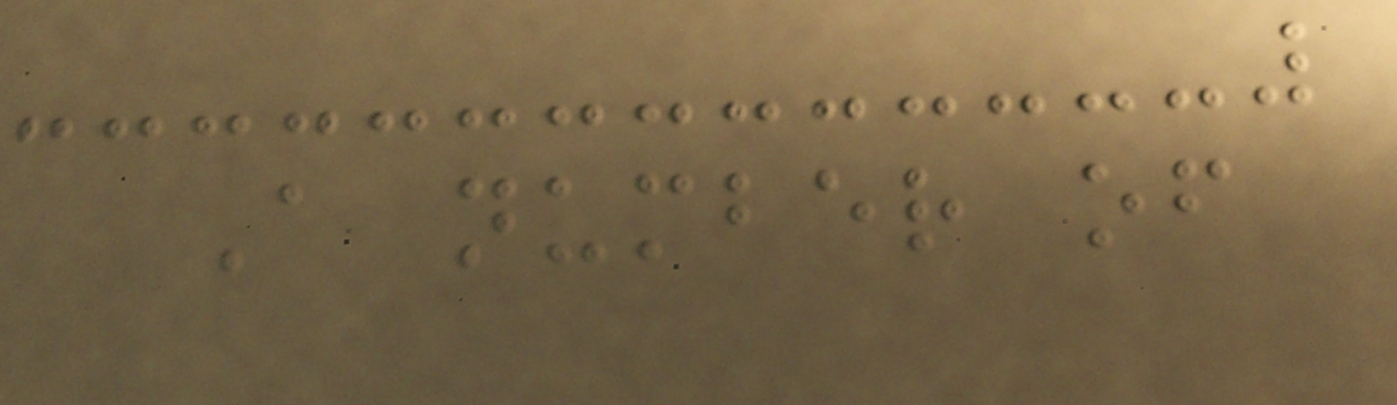A number of
